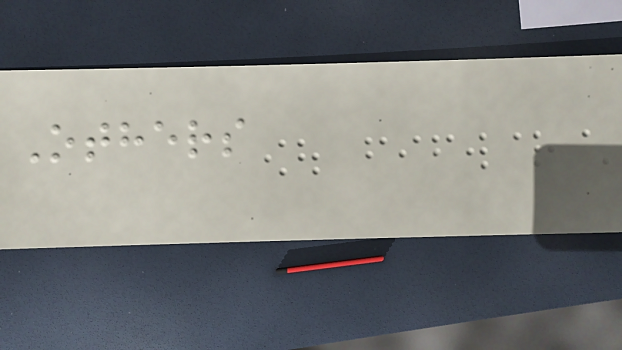Others
